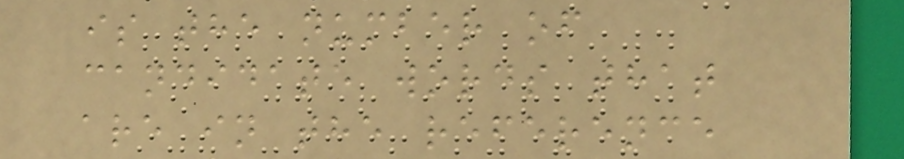is the number of
candidate words that
are in the reference
